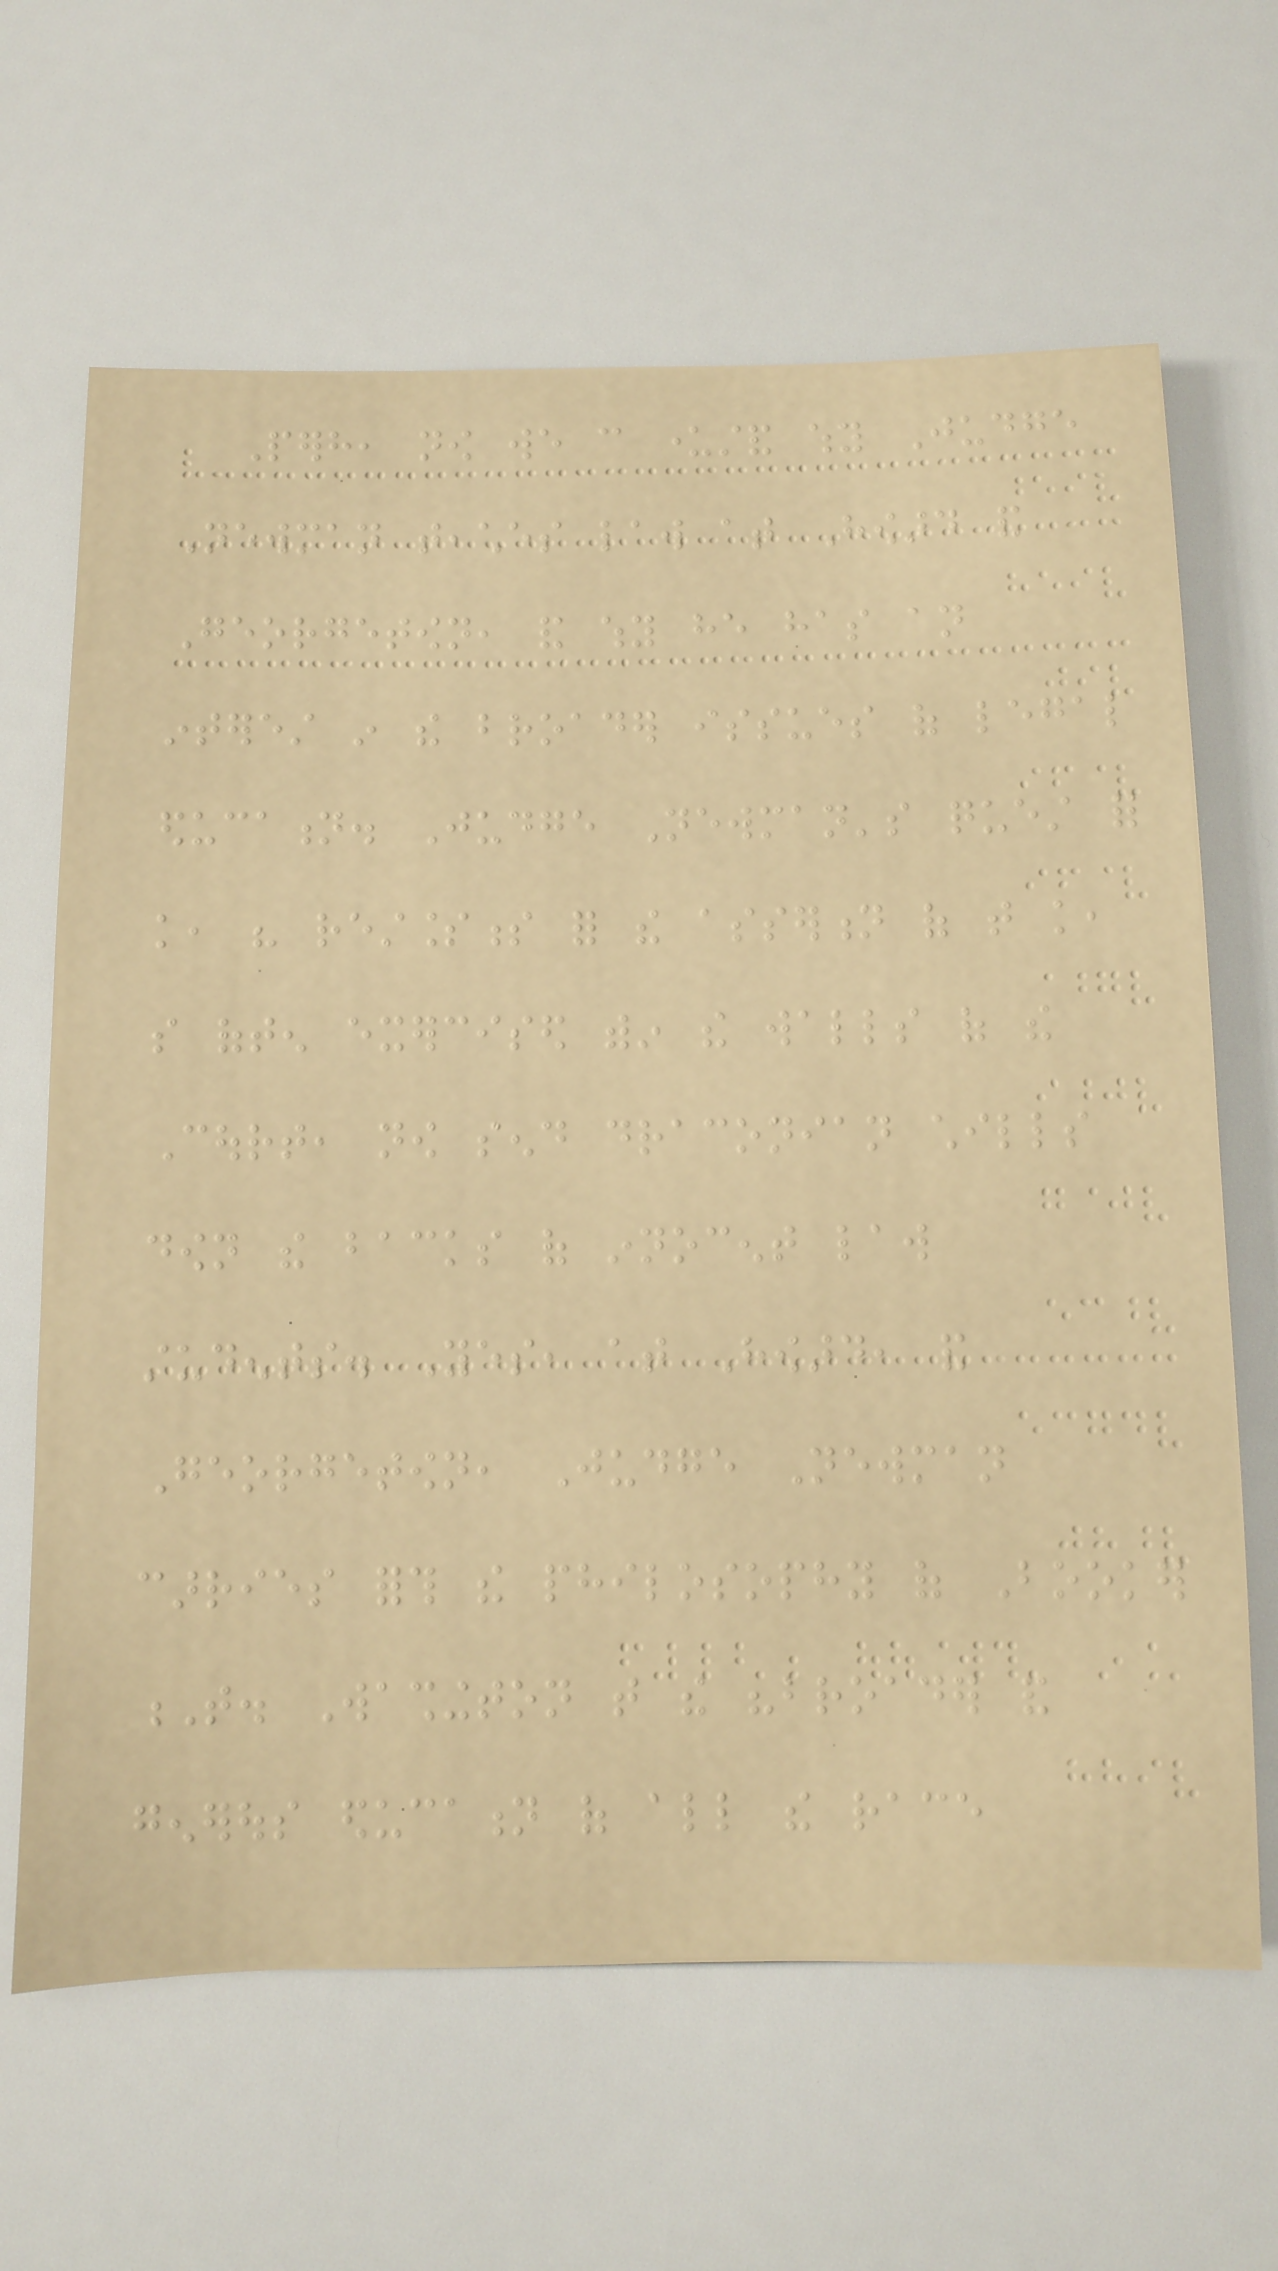Perhaps, now we can understand why Judge
Newman teaches law at Howard and
Georgetown, and why he has an
interest in the broader issues of legal
education. Judge Newman's quest for
knowledge, his restlessness for the assertion of that knowledge,
so often exercised within the walls of the
Court, now send draconian chills
down the backs of innocent law
students. Yes, at Howard, and
Georgetown, Judge Newman
carries forth the philosophy of Booker
T. Washington that the "broader and
generous education of all the race
